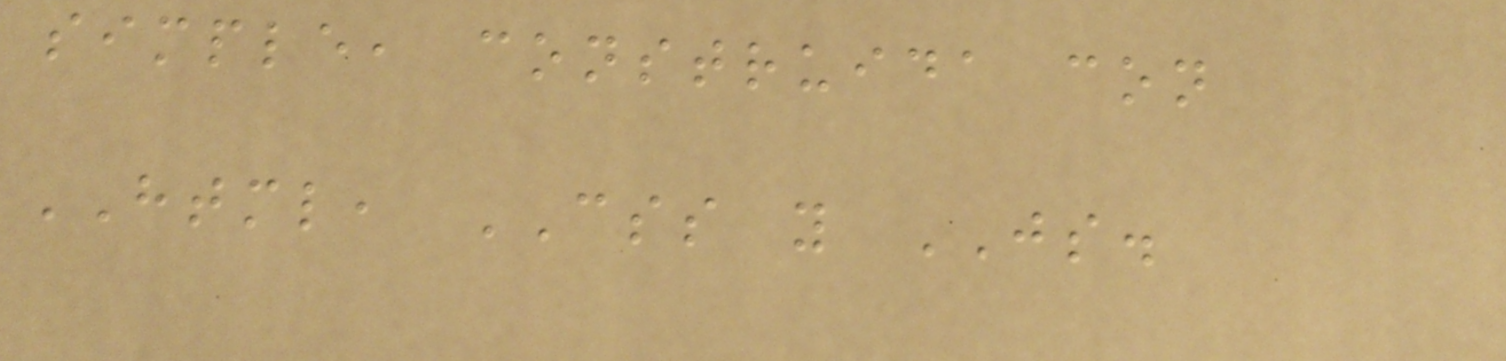simple, construida con
HTML, CSS y JS.
